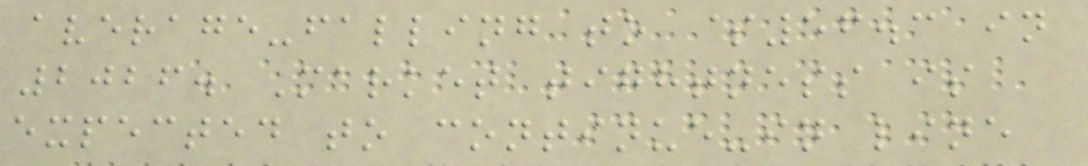average-falling to $56.3 in
2026. Market tightness is
expected to continue-in line
